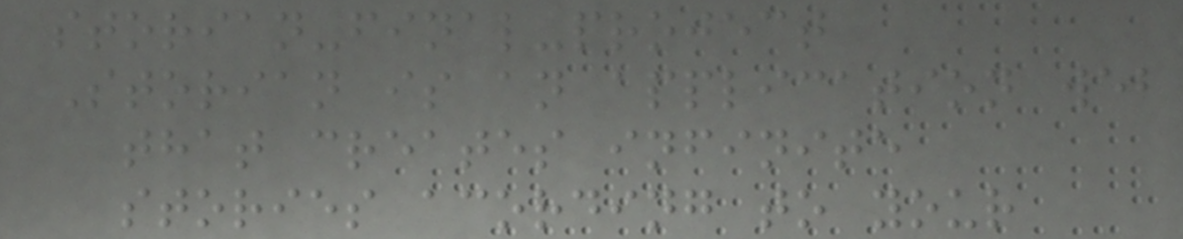storian-final-project
Storian is an application web
that creates infinite
stories acording to your
